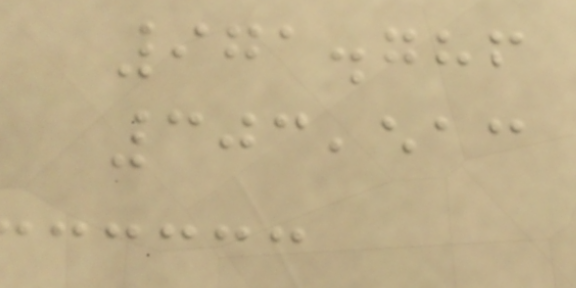971.786
303,513
